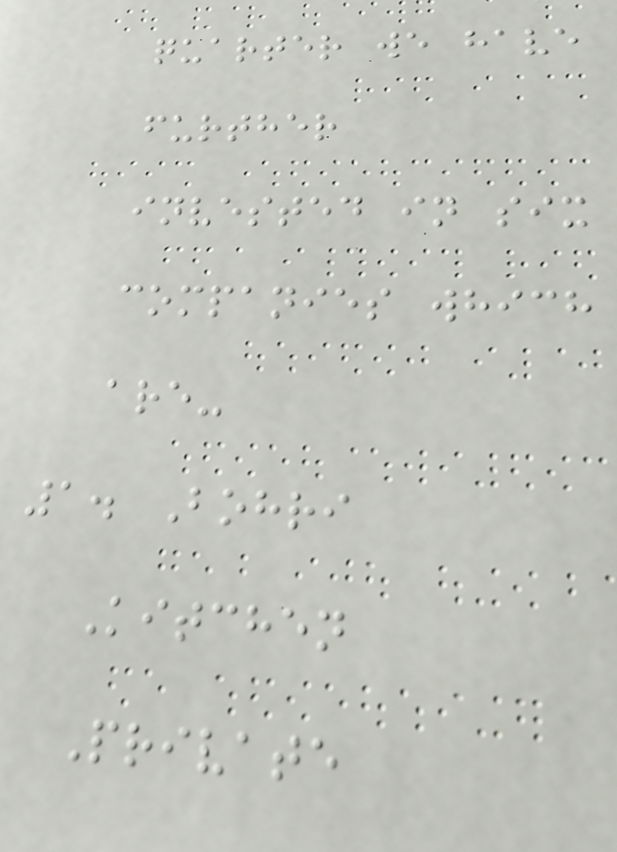quarter we have
further
invested in six
companies which
are-
1. Bohri
Kitchen
Private
